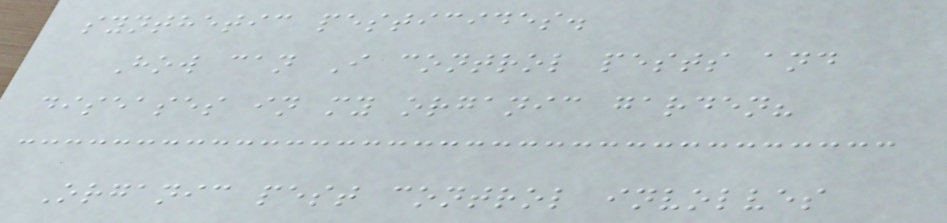synthetic pesticides.
How can I control pests and
diseases in my organic garden?
Organic pest control involves
